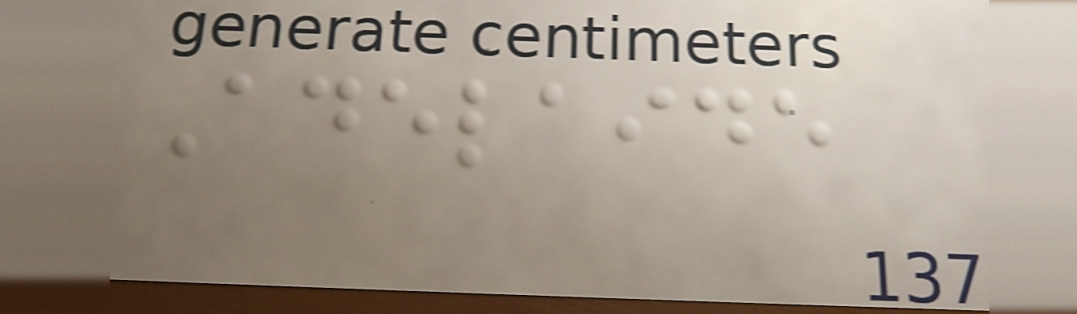Adelaide
